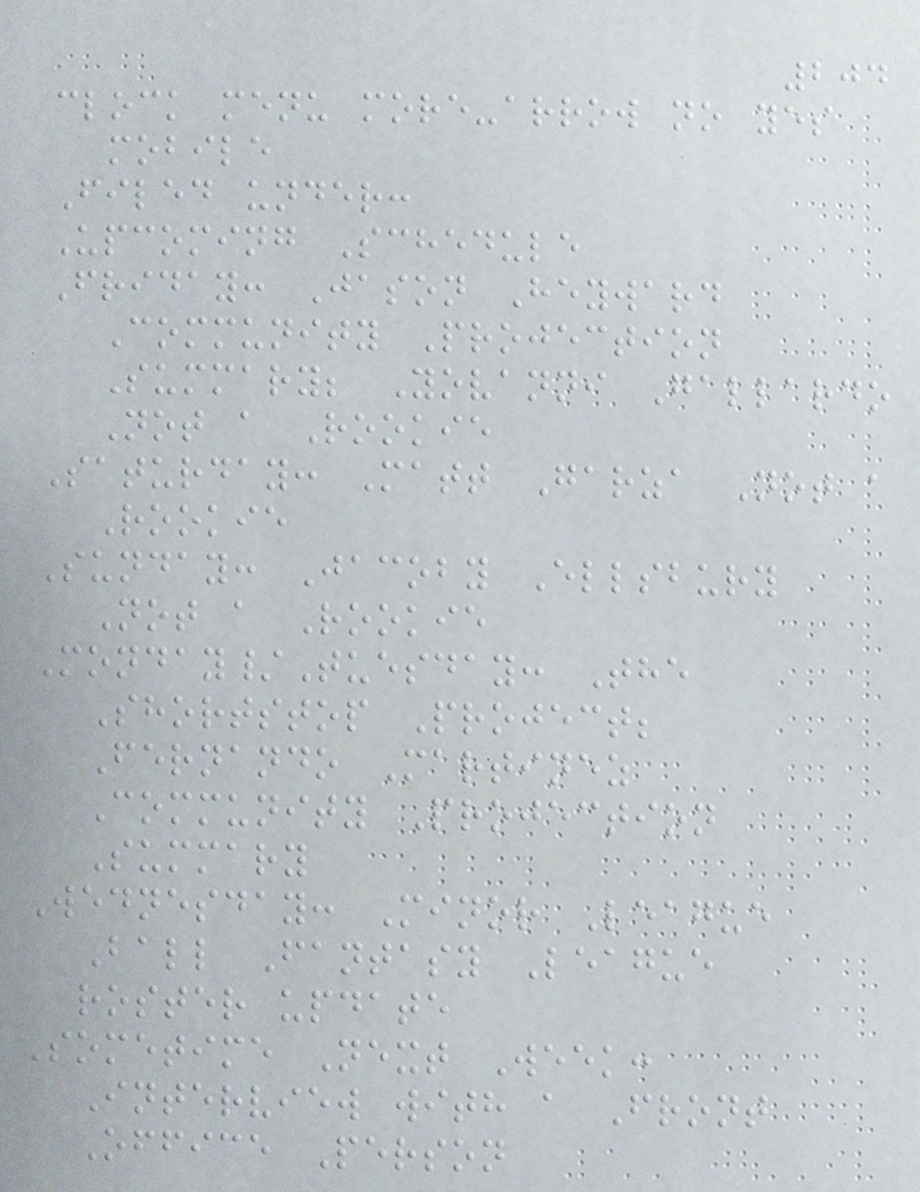204
clock menu more-arrow no yes
mobile
Filed under:
Upcoming Schedule
Friday: Jason Heyward
Community Projection
Summary; Yovanni Gallardo
Not a Rookie
Saturday: Matt Garza Not a
Rookie
Sunday: Jacoby Ellsbury
Not a Rookie
Monday/Tuesday: The
Shortstop Project;
Fernando Martinez
Community Projection
Summary
Wednesday: Minor League
Ball Fantasy League
roster update
Sometime Next Week:
Interview with a Front
Office Person
